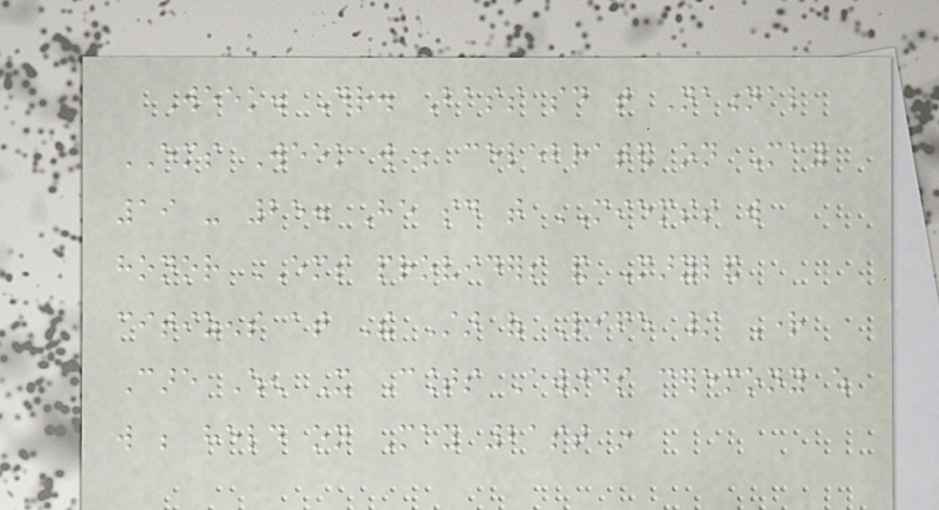Week. Dr. Bass said that National
EMS Week will be celebrated on May
19 - 25. He said that MIEMSS will
honor EMS providers and Maryland
citizens at The Star of Life / Right
Care When It Counts Awards ceremony which
will be held on May 21st in
